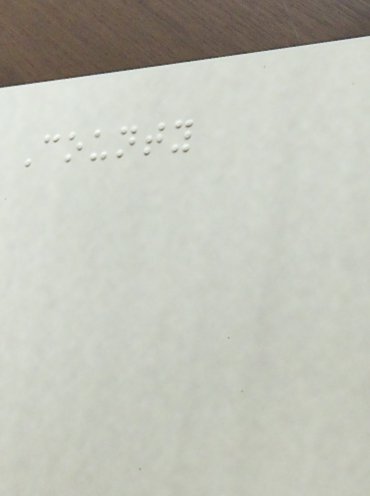County
